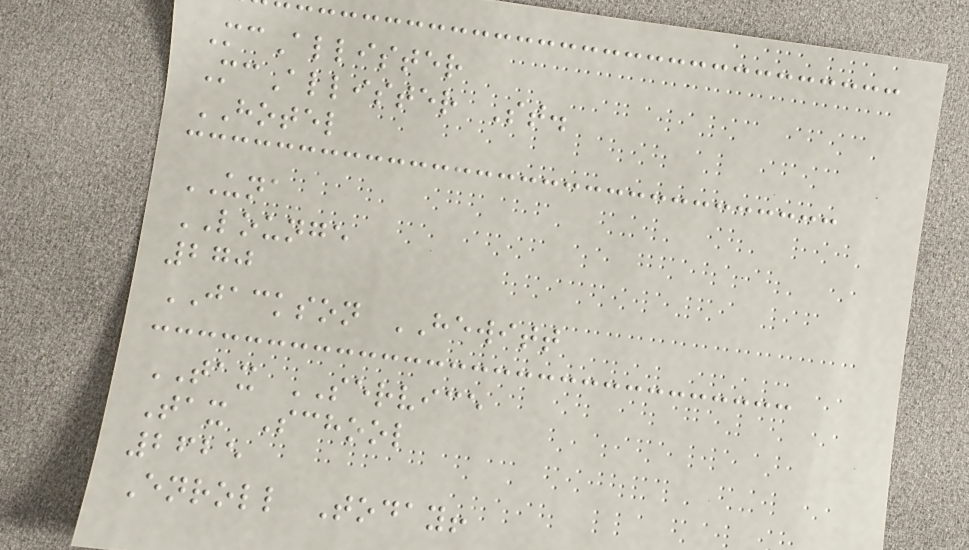McAllister
McAllister St.
HOTEL
UNA
LOUNGE
270
JACKSON HEWITT
TAX SERVICE
Tax School
2625
Enroll Today!
